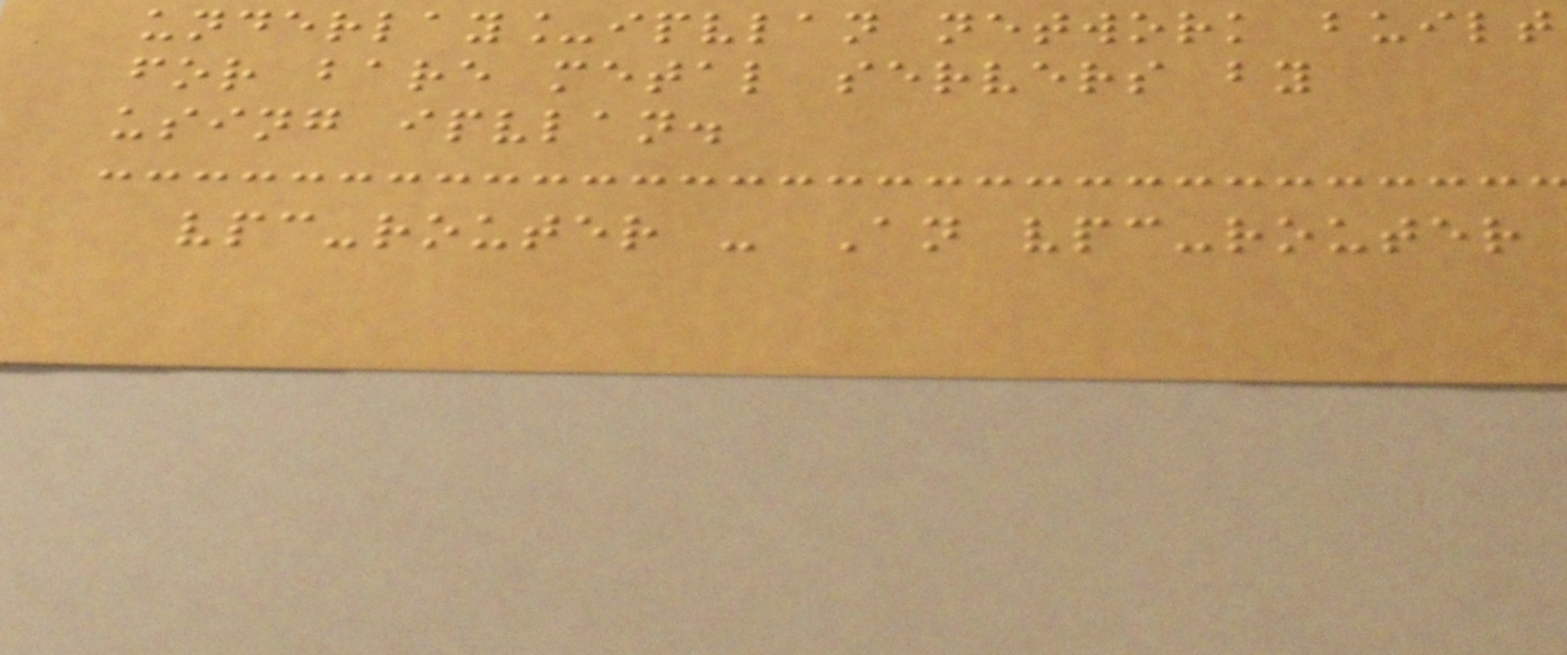underlay_ipvlan network built
for bare metal servers by
using ipvlan.
vpc-router - An vpc-router
